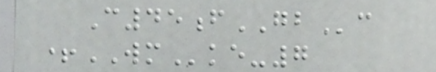C45fGBc
+WMke-7
